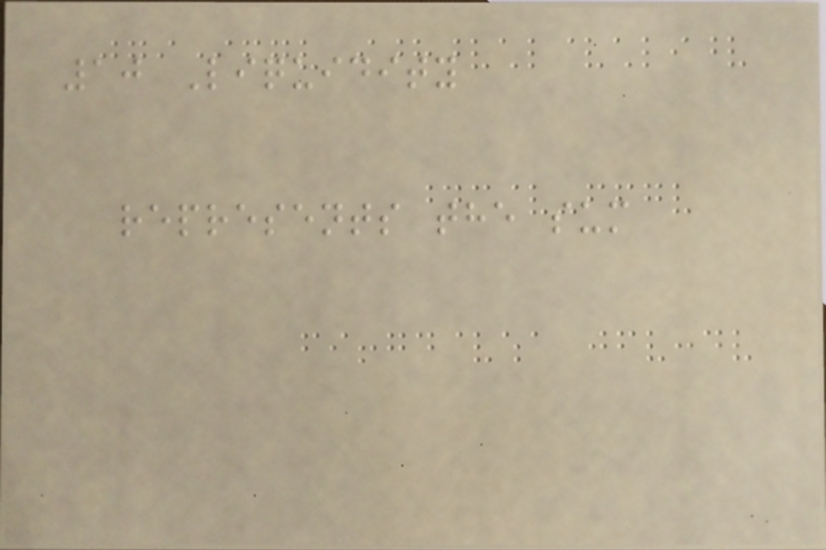10 Liquidity
represents the sum
